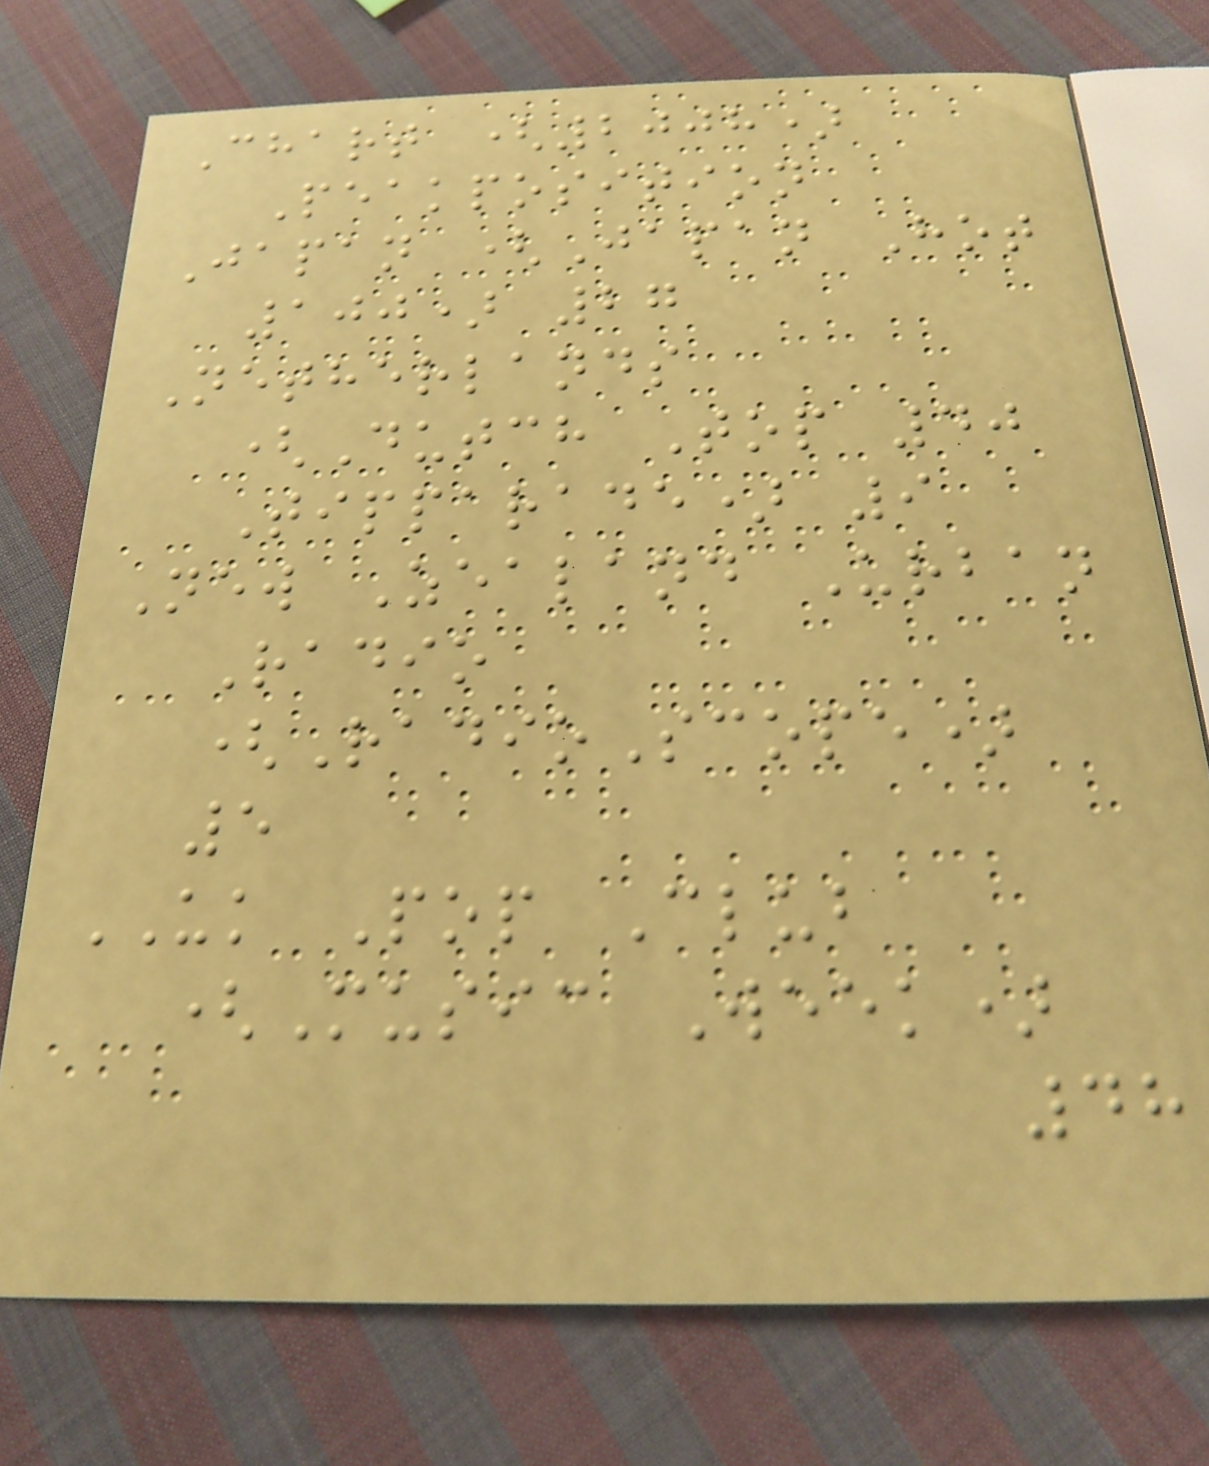Chart (2008)
Peakposition
Japan (Japan Hot
100) 27
Netherlands
(Dutch Top 40
Tipparade) 9
New Zealand Urban
Radio
(RadioScope)
5
UK Pop Club
(Music Week)
48
